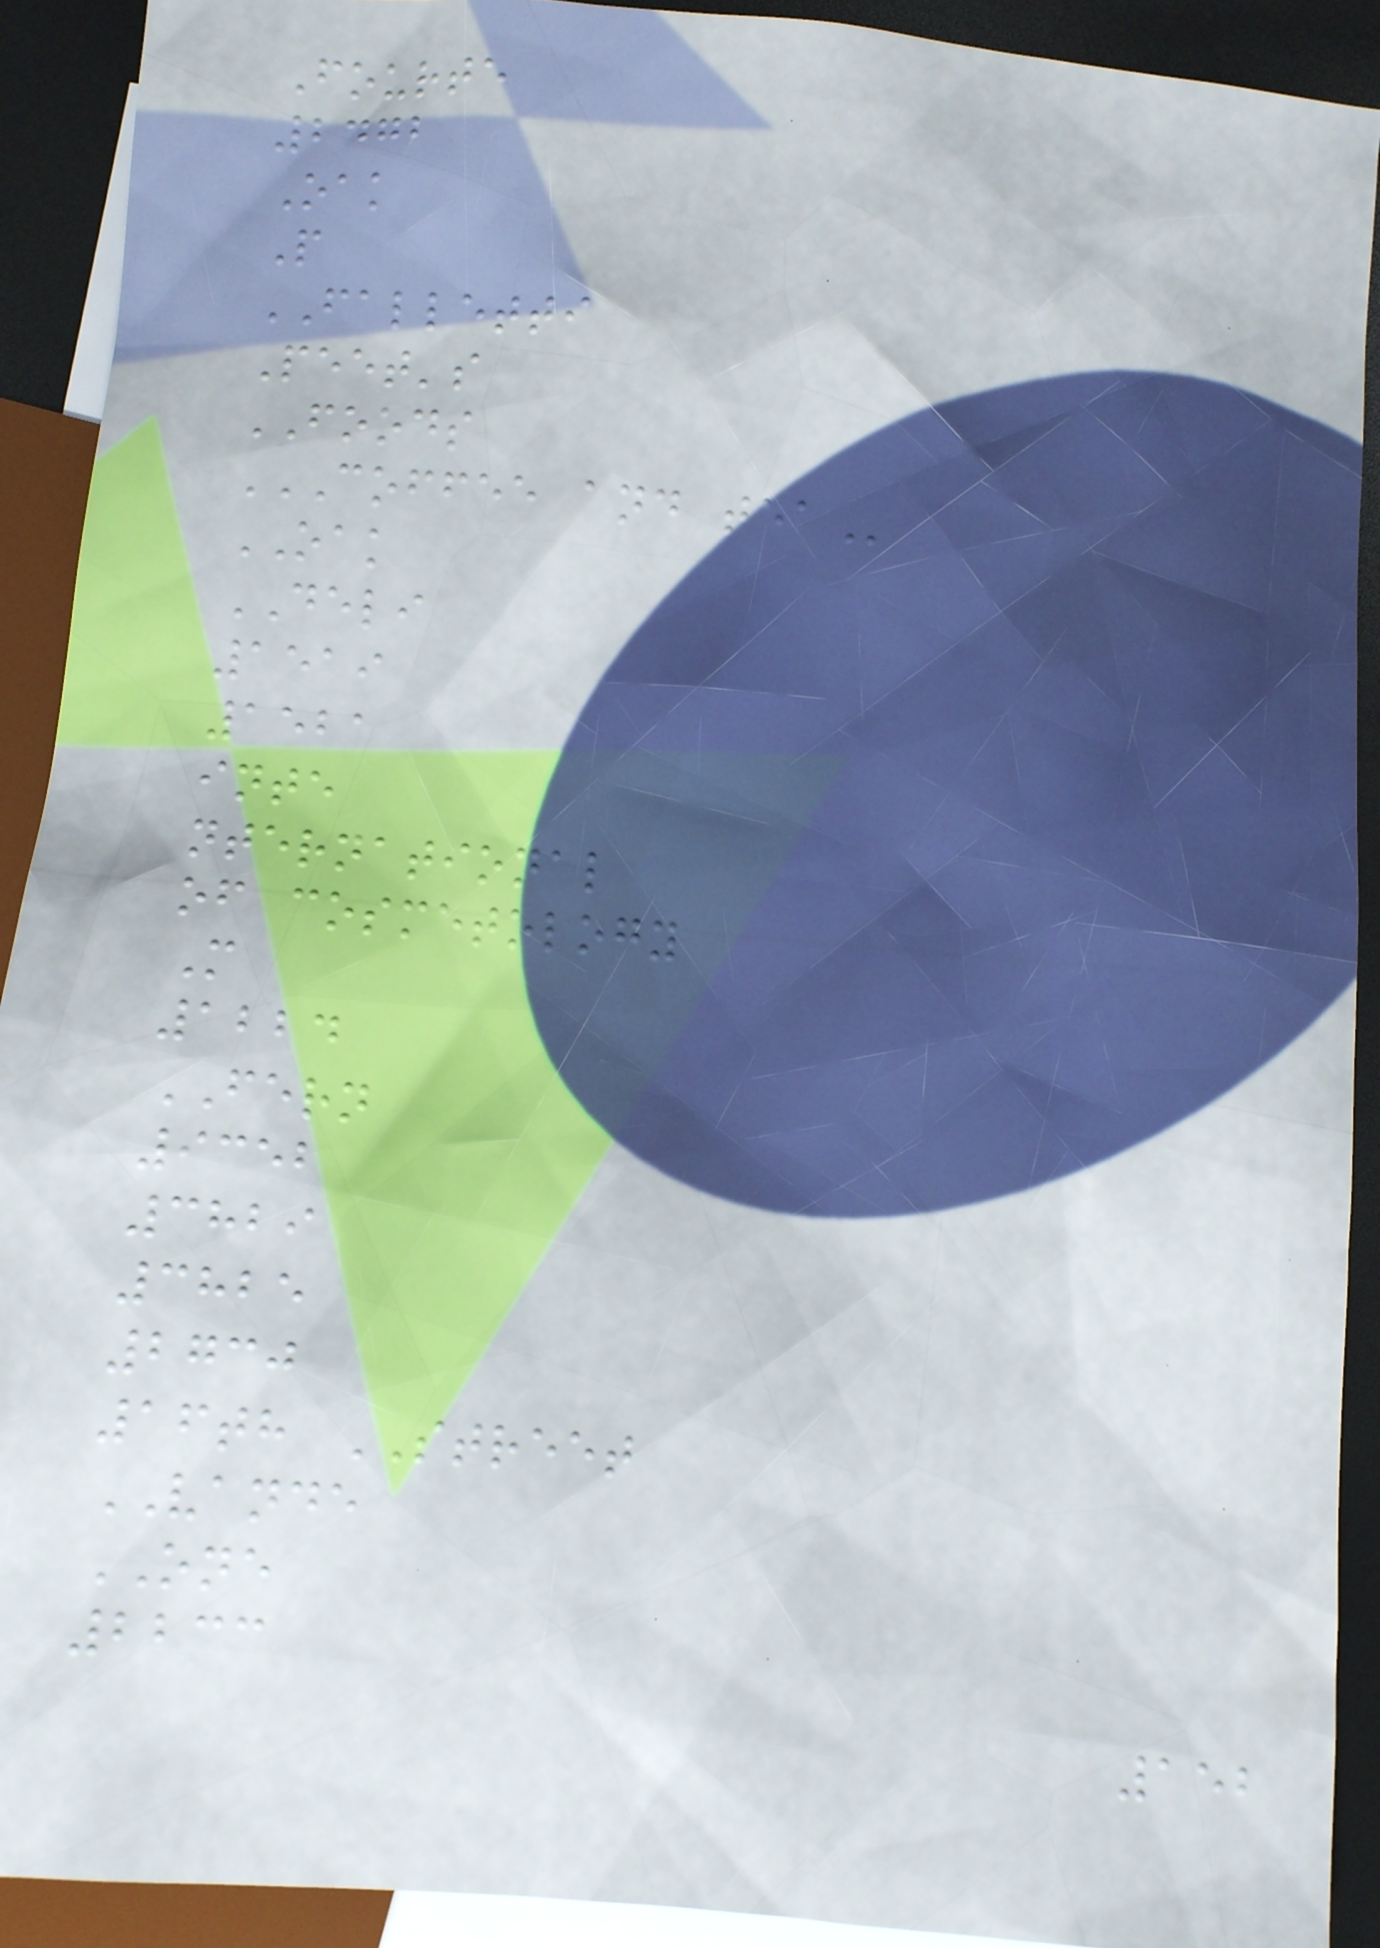Fourte
2472
Oak
P
FALLETTI
Peet's
FOODS
COFFEE AND TEA
OAK
DELI
1519
1521
inte
nternational
of cosmetology
M
1224
FERN
9352
3829
3825
2730
16th STREET
VANDE
ONE
2233
152
